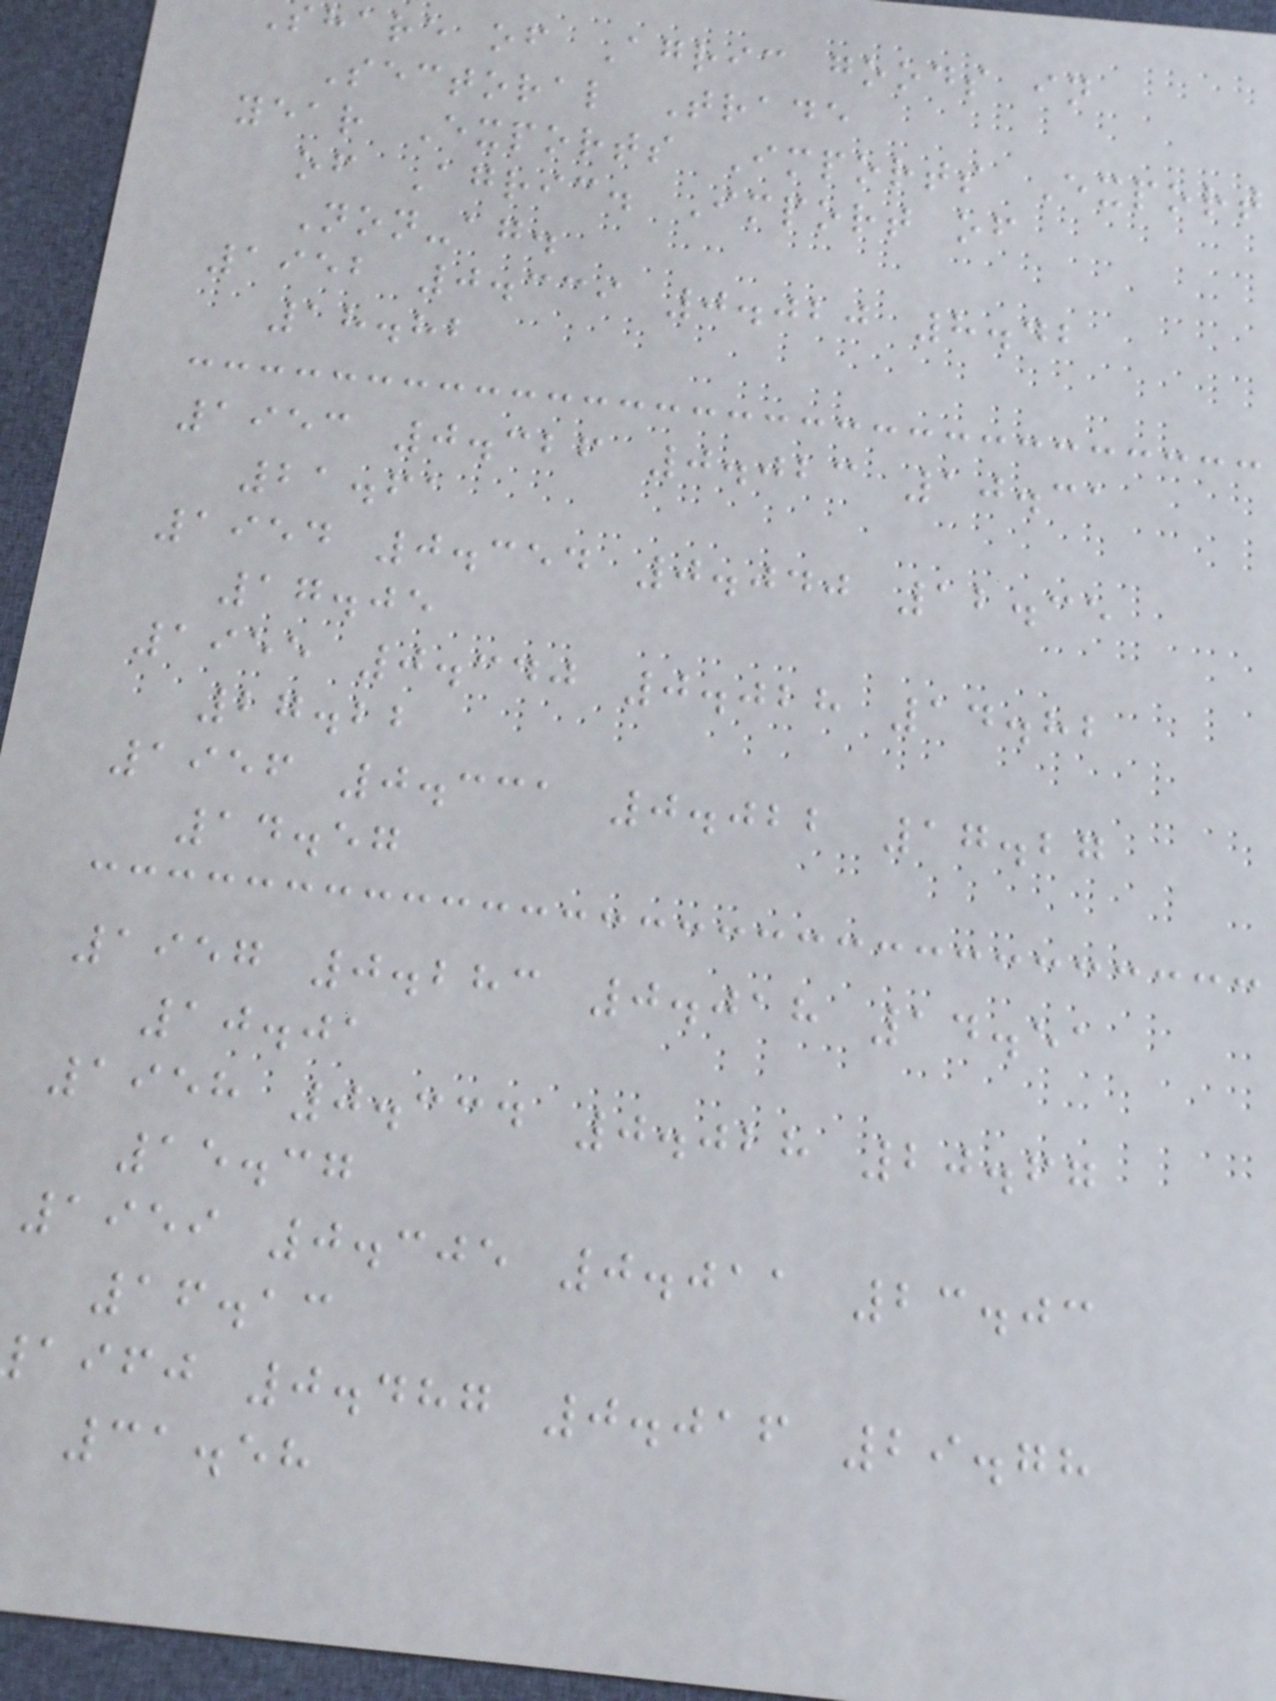share of Agric goods in
Sectoral Trade
year Exports Imports Export
of Agric. Import of
Non-ag.
1952 0.339 0.020 8.42
18.82
1953 0.326 0.023 10.31
21.61
1954 0.354 0.040 12.35
17.05
1955 0.340 0.028 14.82
27.22
1956 0.331 0.022 17.27
14.57
1957 0.283 0.018 14.51
10.01
1958 0.334 0.028 20.67
15.37
1959 0.305 0.011 23.03
16.13
aifj 0.487 0.016 29.78
31.58
